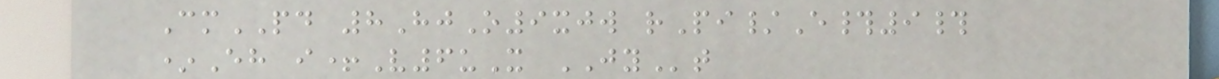CmPD 8HjO9xjw rPi/E#9#
*Eh i+V6uX JYt
